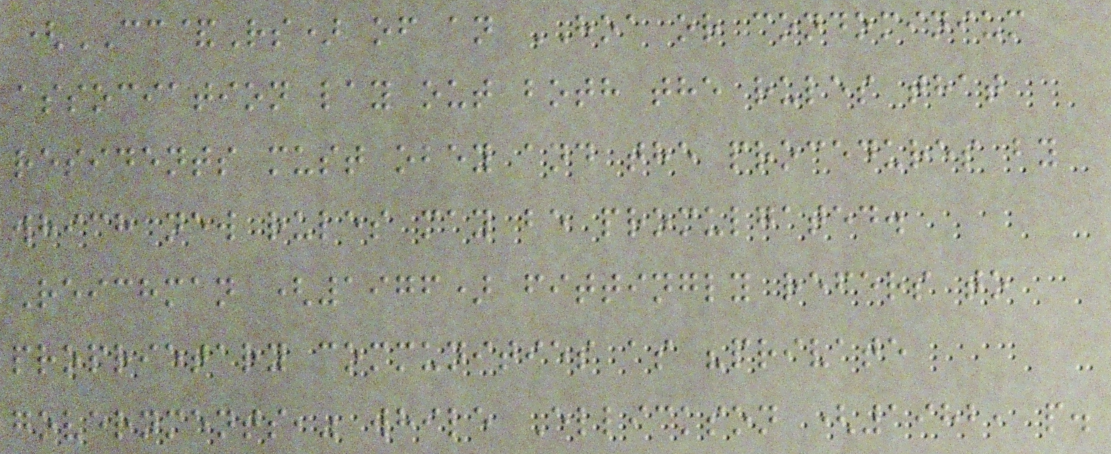(CC&Rs) of an HOA or condominium
association lay out both the rules that
residents must obey and the procedures by
which new rules may be promulgated.
Reichman (1976) fittingly refers to
proprietary communities as "private
governments," while Ellickson (1982, p.
